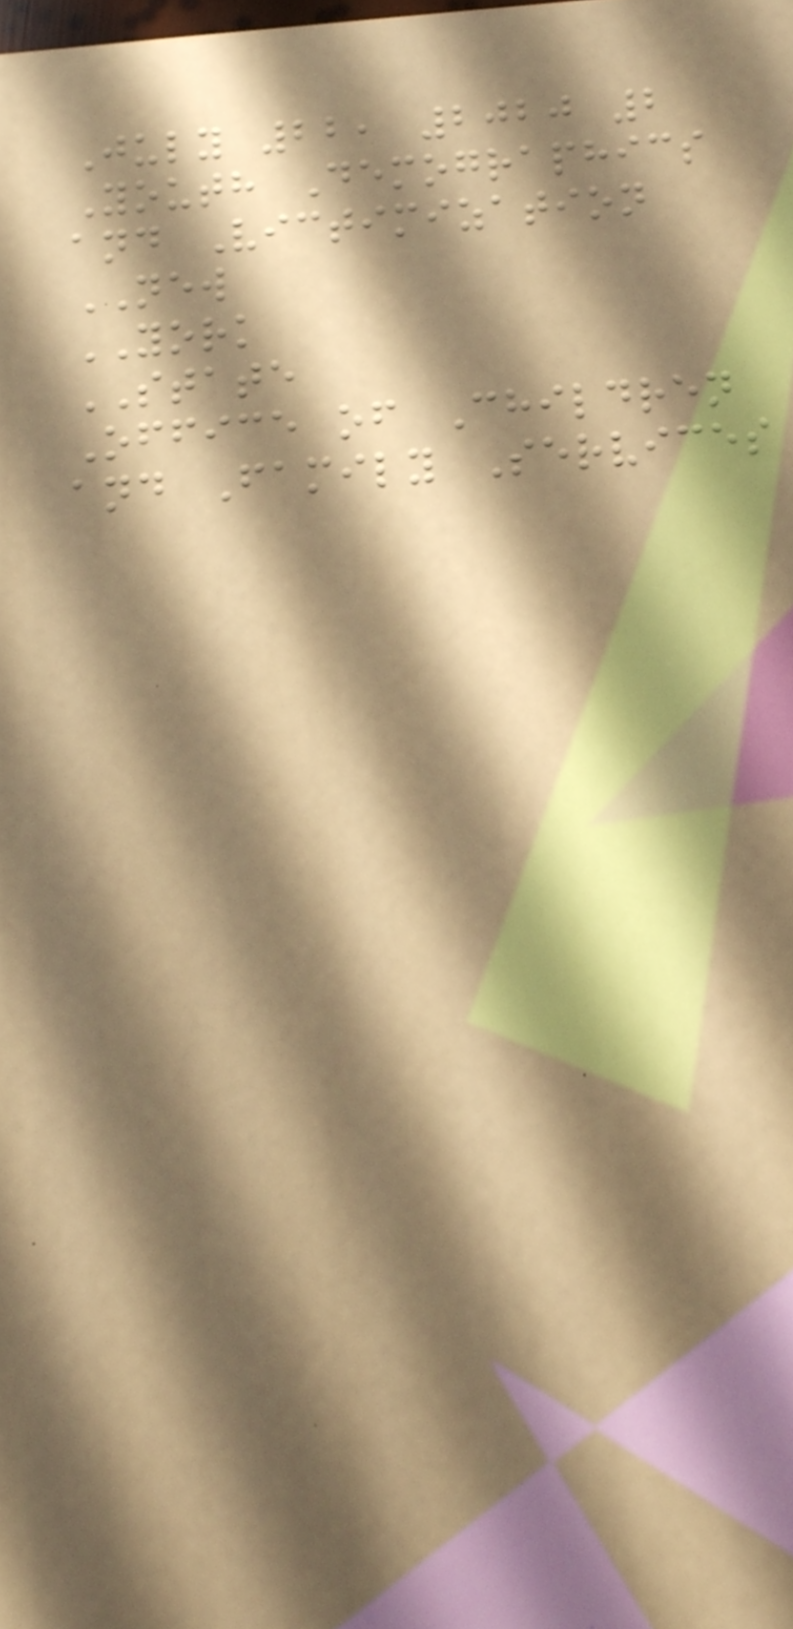July 22, 2020 2
Youth Demographics
and Victimization
NEW
YORK
STATE
Office of Children
and Family Services
